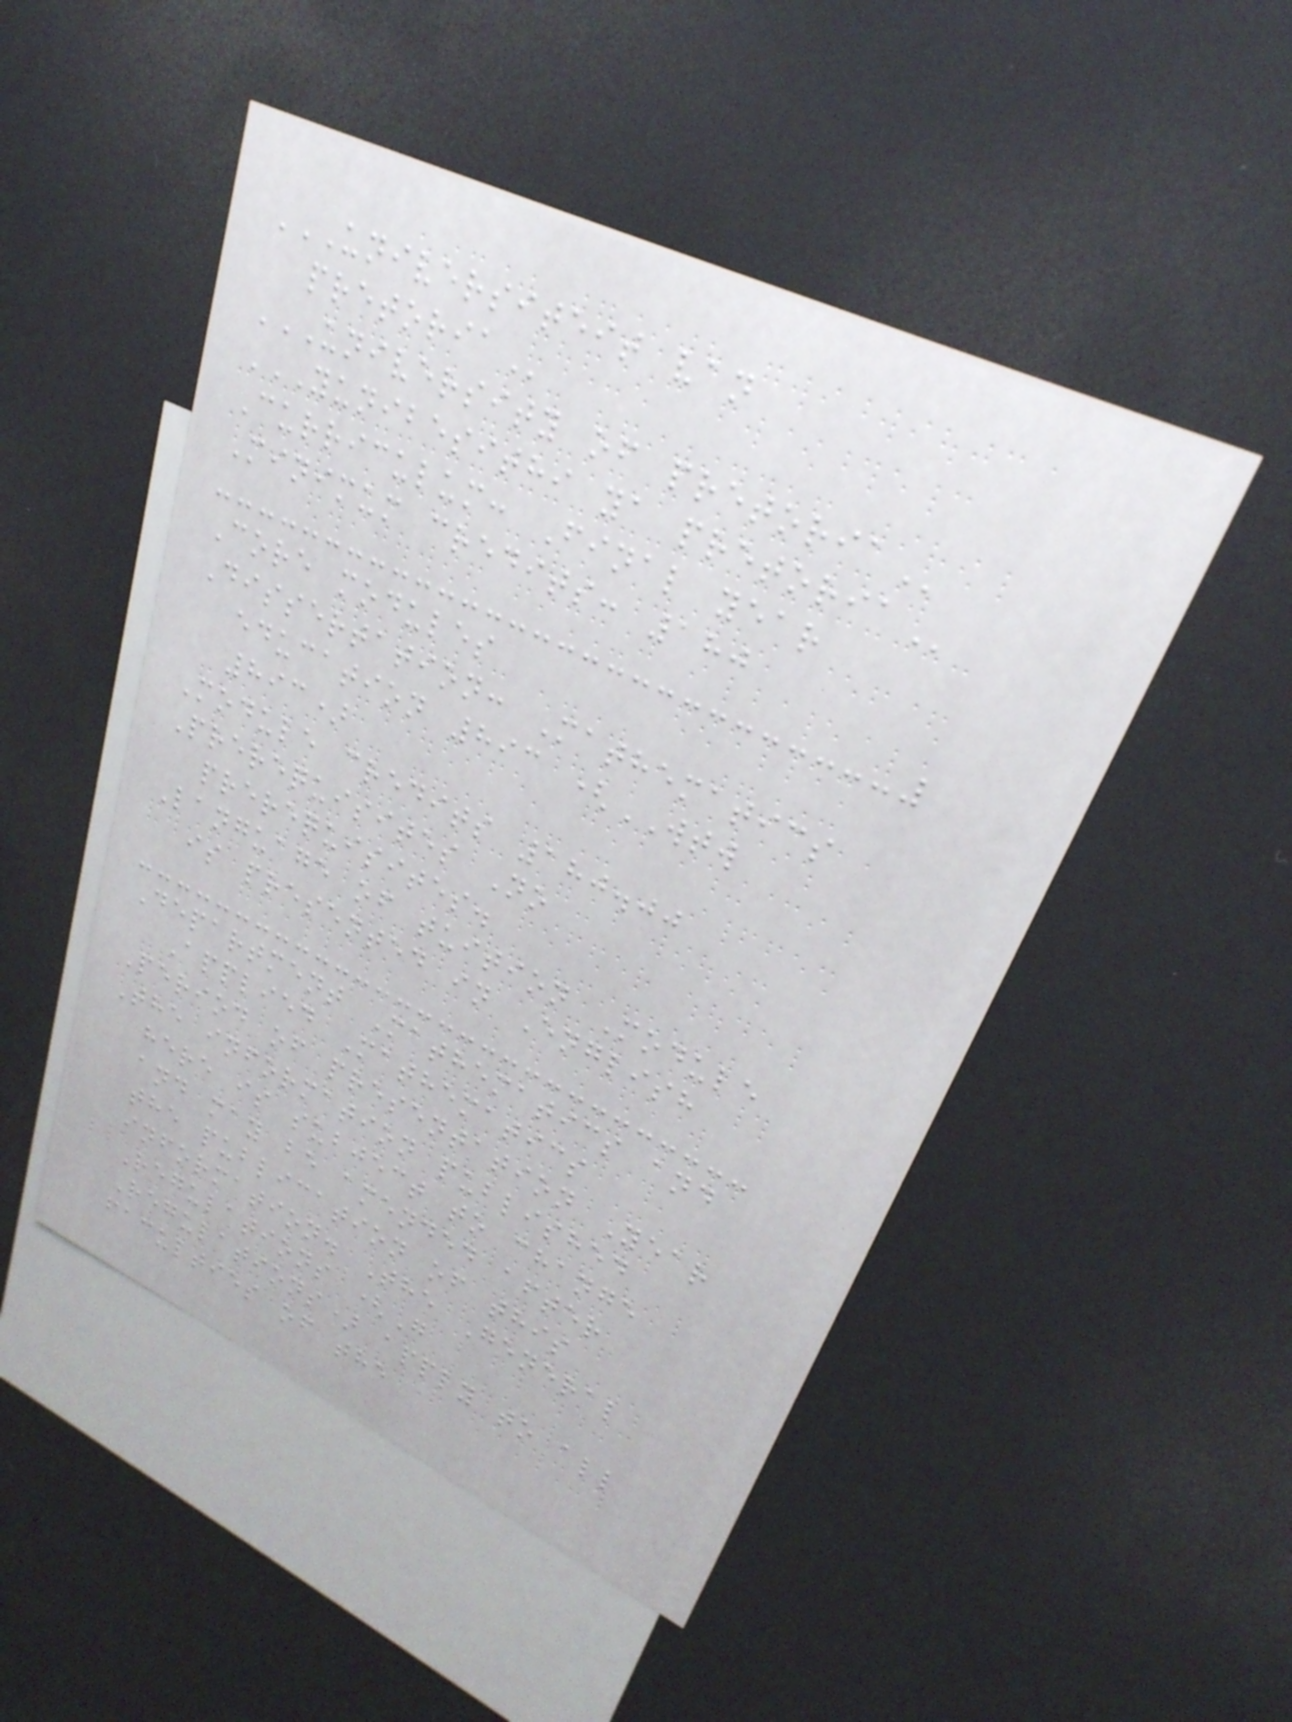UNIVERSITEIT VAN
PRETORIA
UNIVERSITY OF PRETORIA
YUNIBESITHI YA PRETORIA
Curriculum: Final year
Minimum credits: 180
Core modules
Dissertation: Mathematics
education 893 (WTW
893)
Module credits 180.00
Prerequisites No
prerequisites.
Language of tuition Module
is presented in English
Department Mathematics and
Applied Mathematics
Period of presentation Year
The information published
here is subject to change
and may be amended after
the publication of this
information. The General
Regulations (G
Regulations) apply to all
faculties of the
